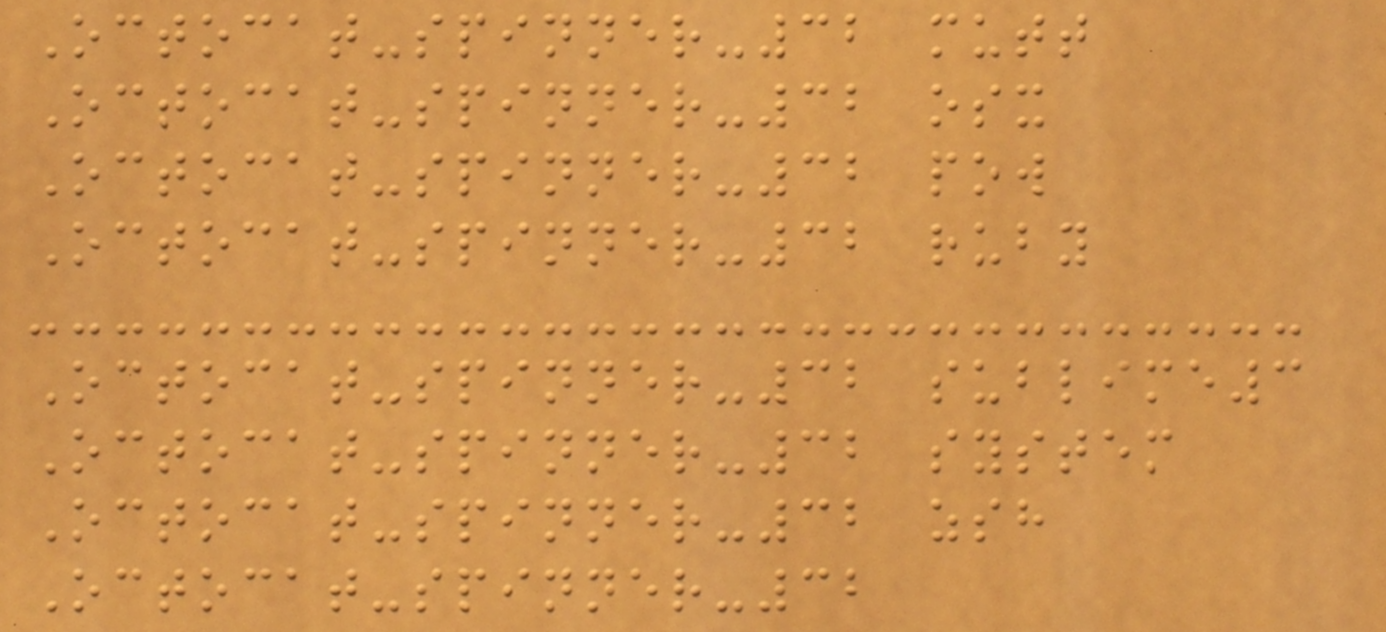Octocat-spinner-32 mutt
Octocat-spinner-32 osx
Octocat-spinner-32 pow
Octocat-spinner-32 ruby
Octocat-spinner-32 sublime3
Octocat-spinner-32 system
Octocat-spinner-32 zsh
Octocat-spinner-32
